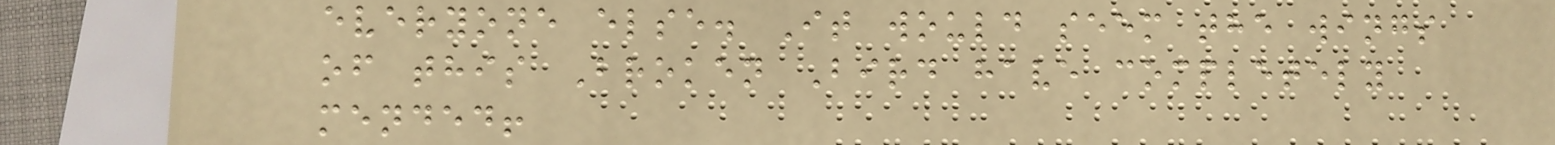everyone else. It would seem the wings
of this Broken Bird have completely
mended!
